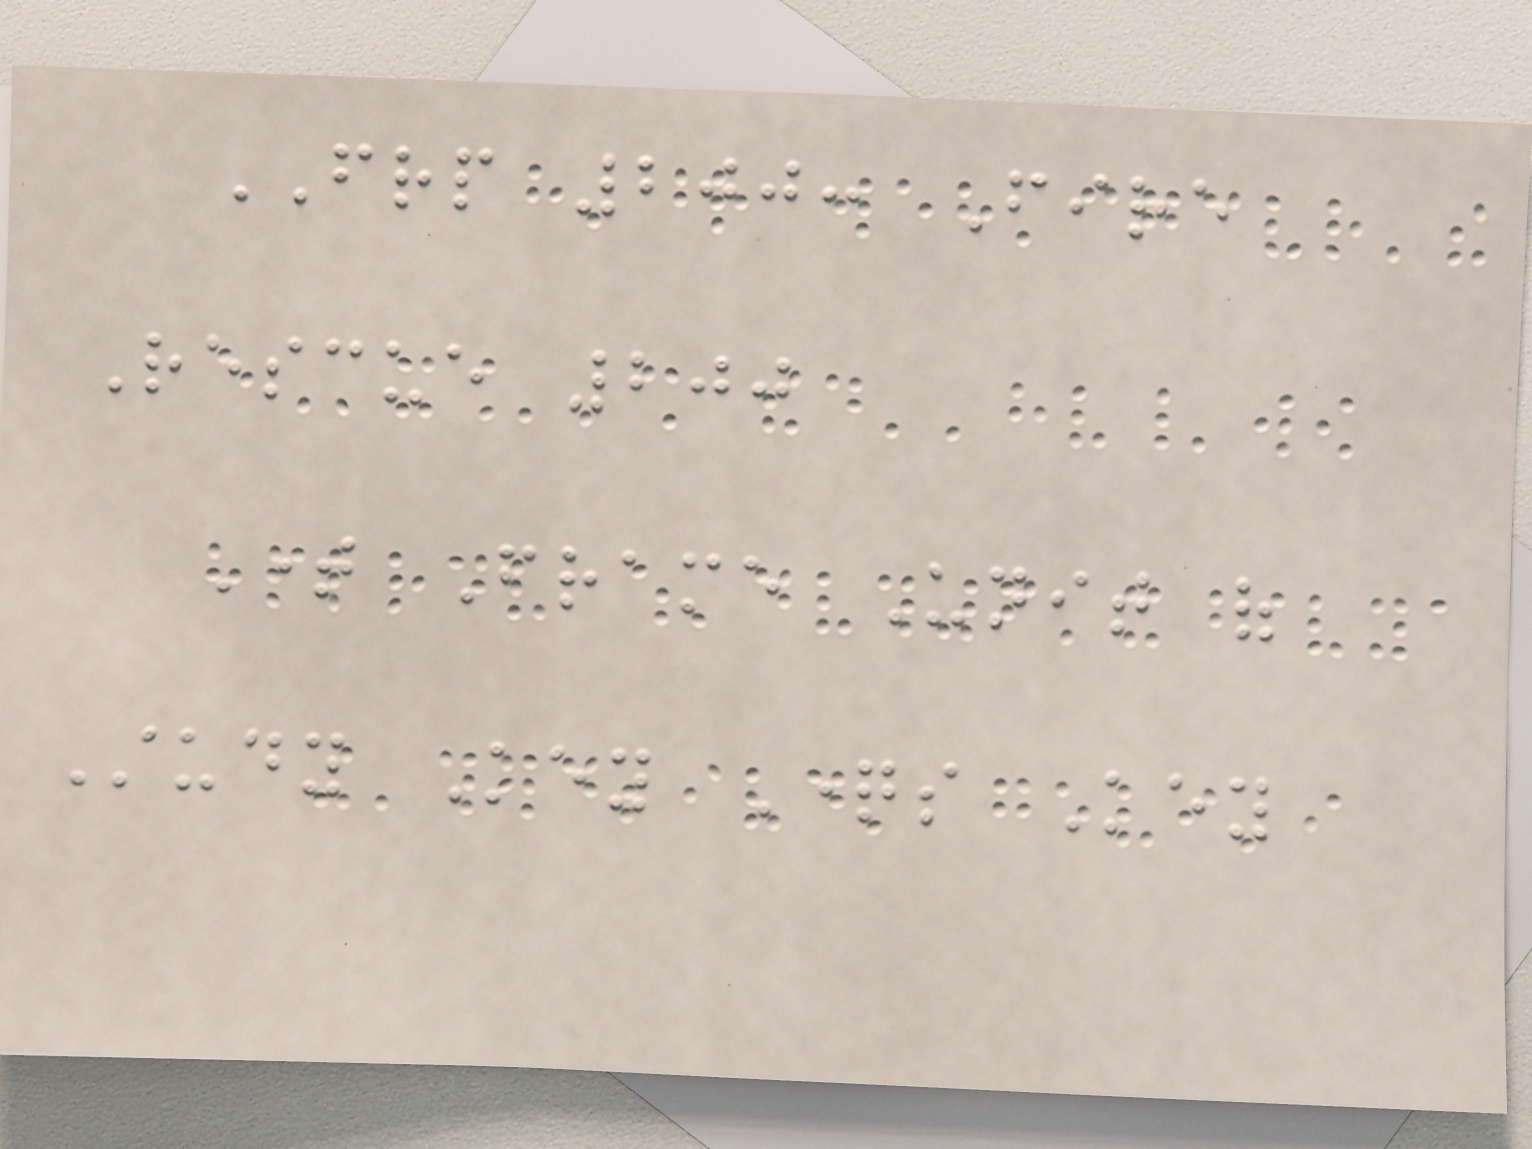FRP 200: Fire
Rescue 200
Time Frame Unit of
Study Key Questions Key
